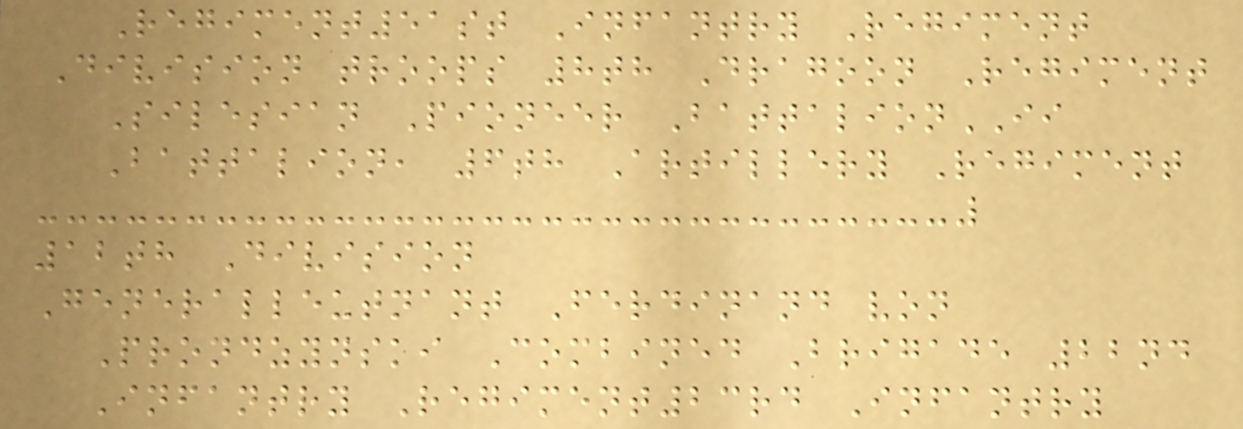Regiment51st Infantry Regiment
Division troops 8th Dragoon Regiment
Silesian Pioneer BattalionII
Battalion, 6th Artillery Regiment
12th Division
Generalleutnant Ferdinand von
Prondzynski Combined Brigade 22nd
Infantry Regiment23rd Infantry
